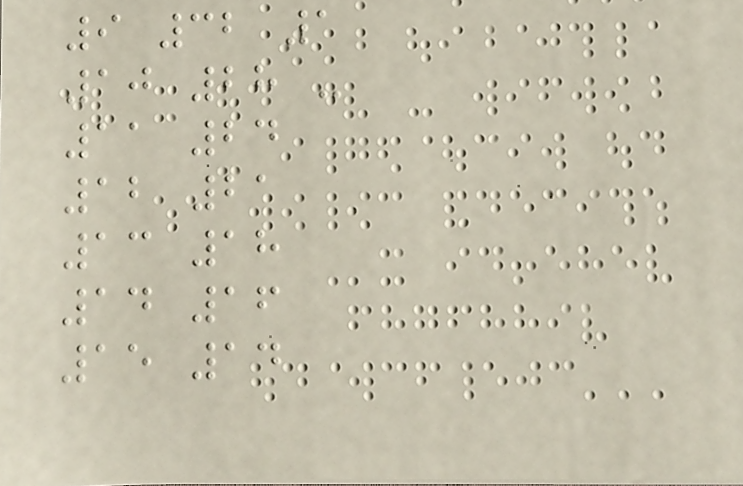9 32 1
10 28 -
11 24
12 21
13 18
14 16
15 14
